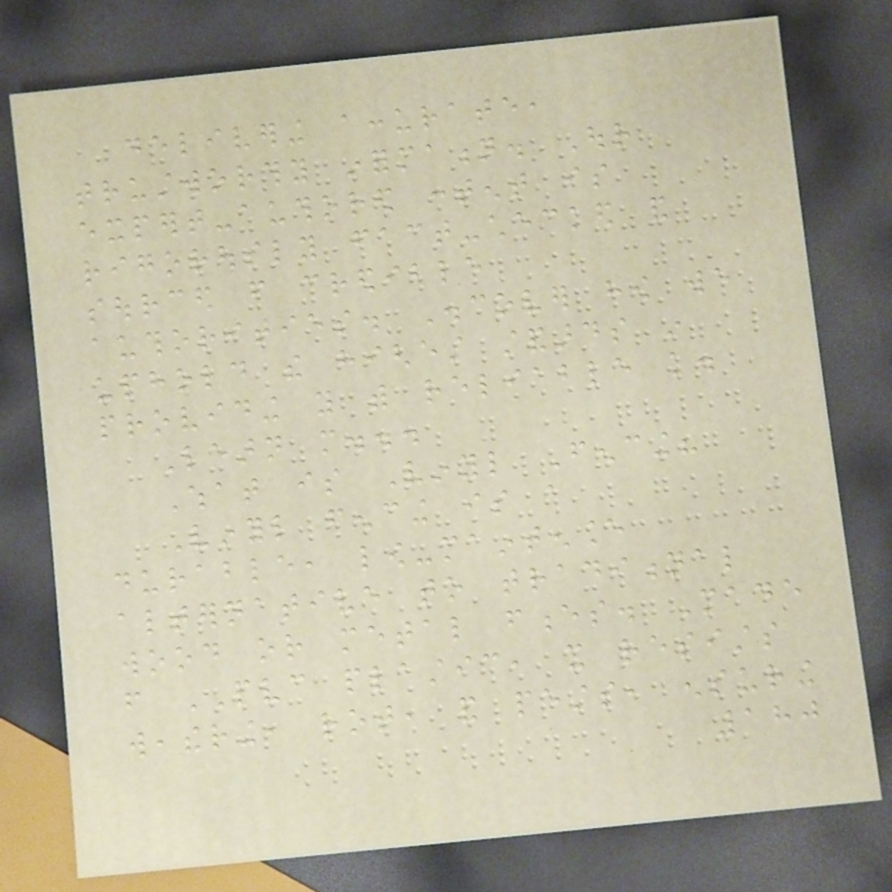delivering accurate,
trustworthy information. Our
expert-authored content is
rigorously fact-checked and
sourced from credible
authorities. Discover how we
uphold the highest standards in
providing you with reliable knowledge.
Learn more...
What is Vinyl Fencing?
Vinyl fencing is a
durable, low-maintenance
alternative to traditional
wood or metal fences. Made
from PVC plastic, it resists
weathering, rot, and pests, ensuring
180
